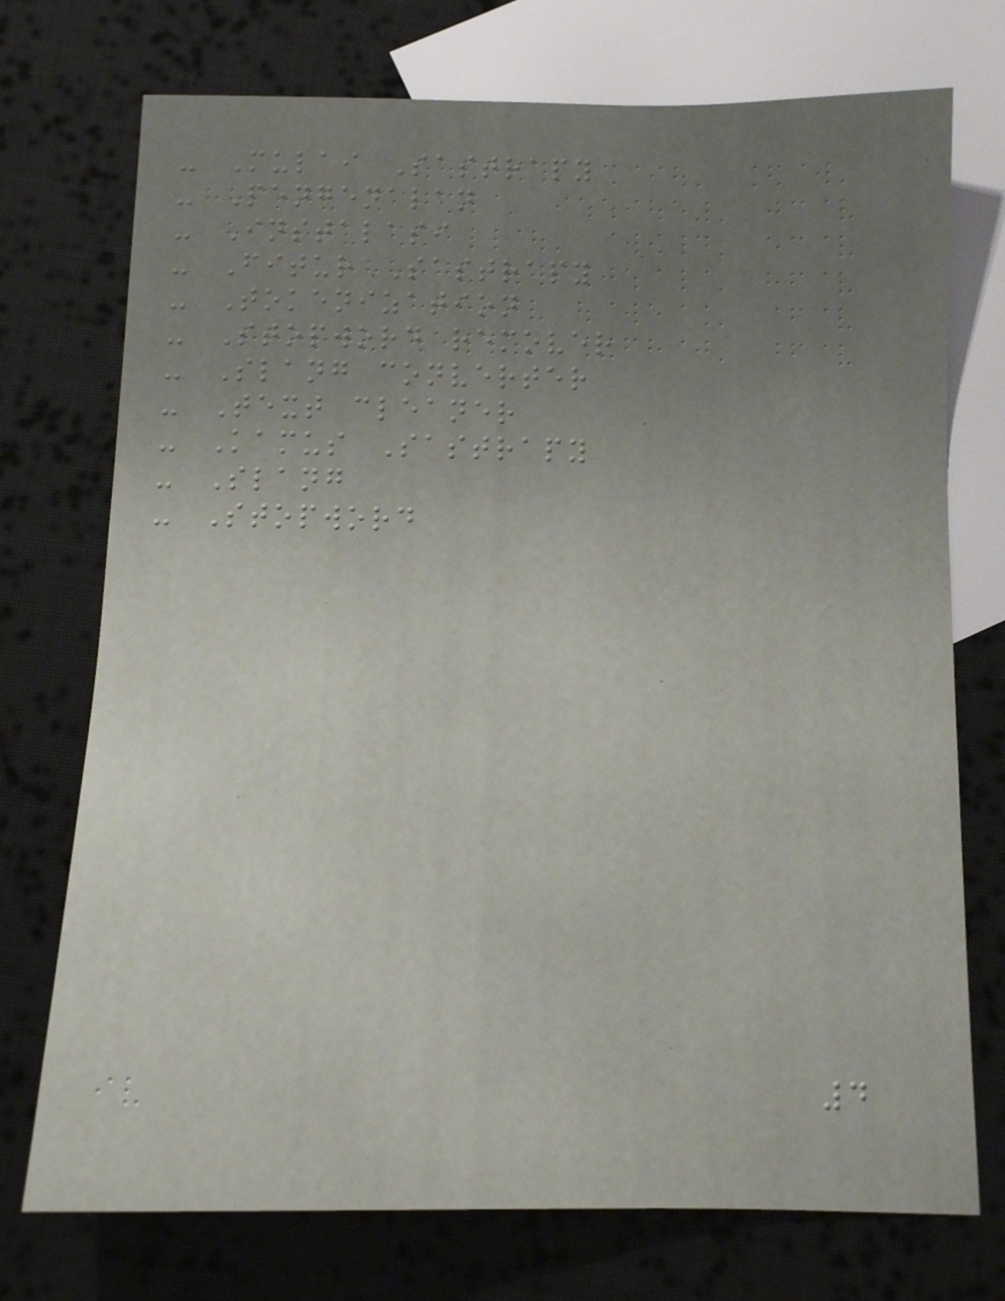- Mulai Sastrapy
- Pengenalan
- Instalasi
- Fitur Sastrapy
- Tokenization
- Stopword remover
- Slang converter
- Text cleaner
- Kamus Sastrapy
- Slang
- Stopword
4
